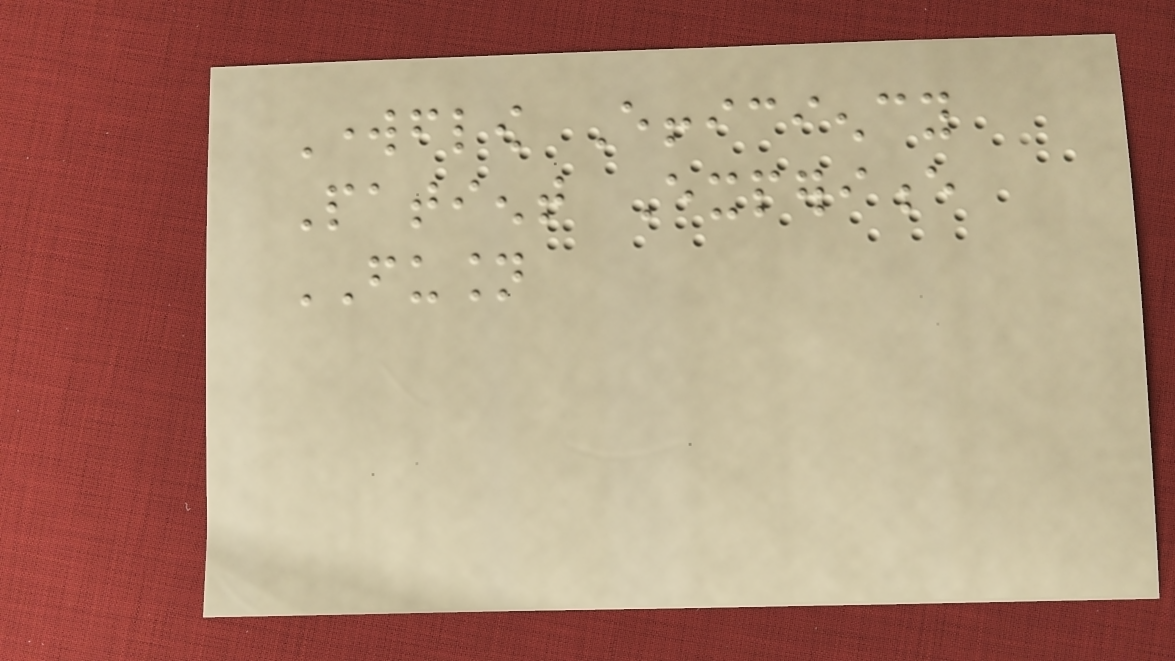Workflow Efficiency
Patient Experience
FUSION
